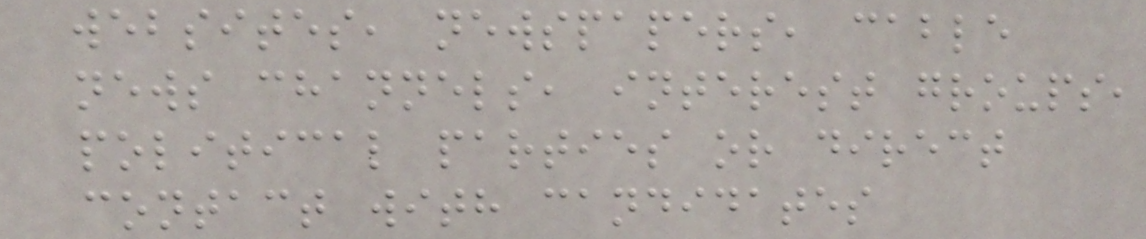websites, newspapers, cable
news channels, interest groups,
political parties or direct
contact with candidates
